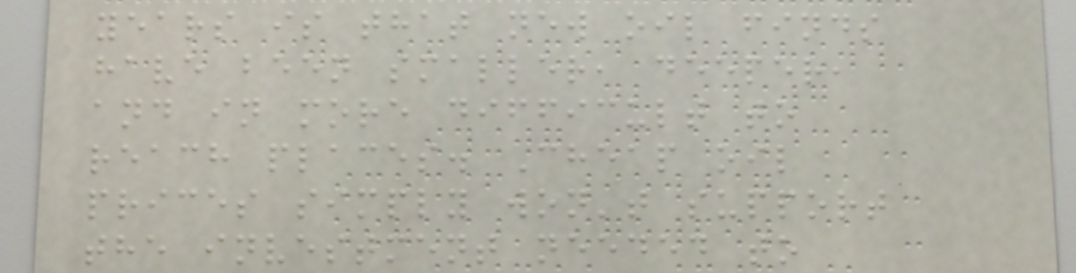years is that new oil finds
have been smaller, deeper,
and in more difficult to
reach places. Cheap oil
prices simply won't support
the investment needed to
